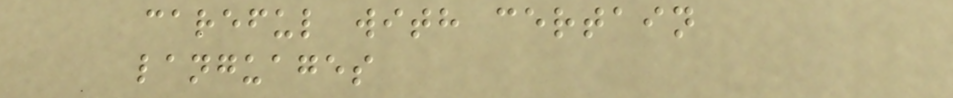careful with certain
languages
